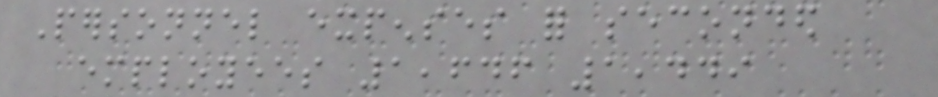Personnel expenses for seconded
employees 1,646 1,449
